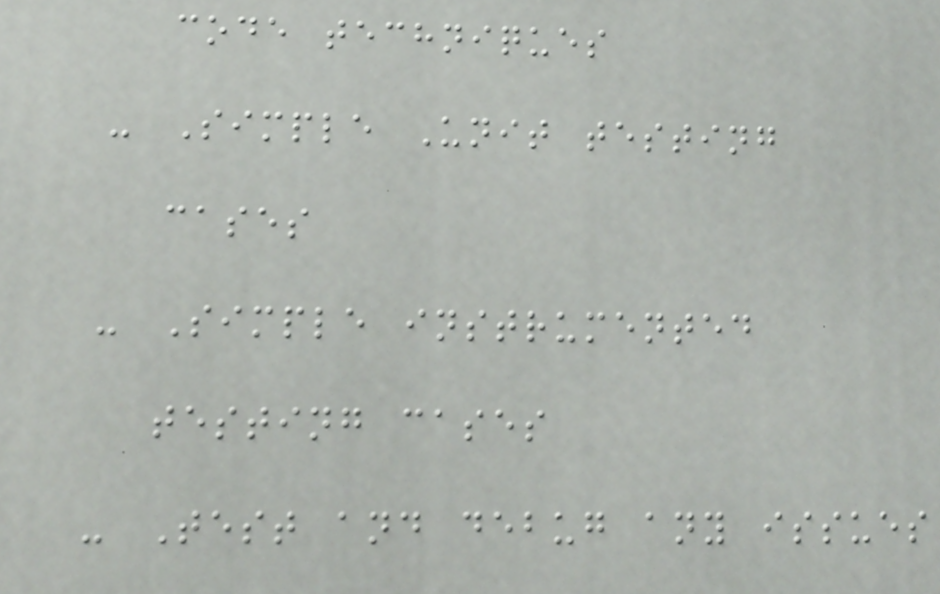code techniques
- Simple Unit testing
cases
- Simple instrumented
testing cases
- Test and debug any issues
